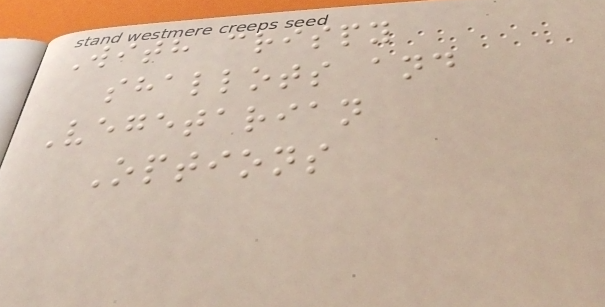With crispy
shallots and
Vegetarian
Options
